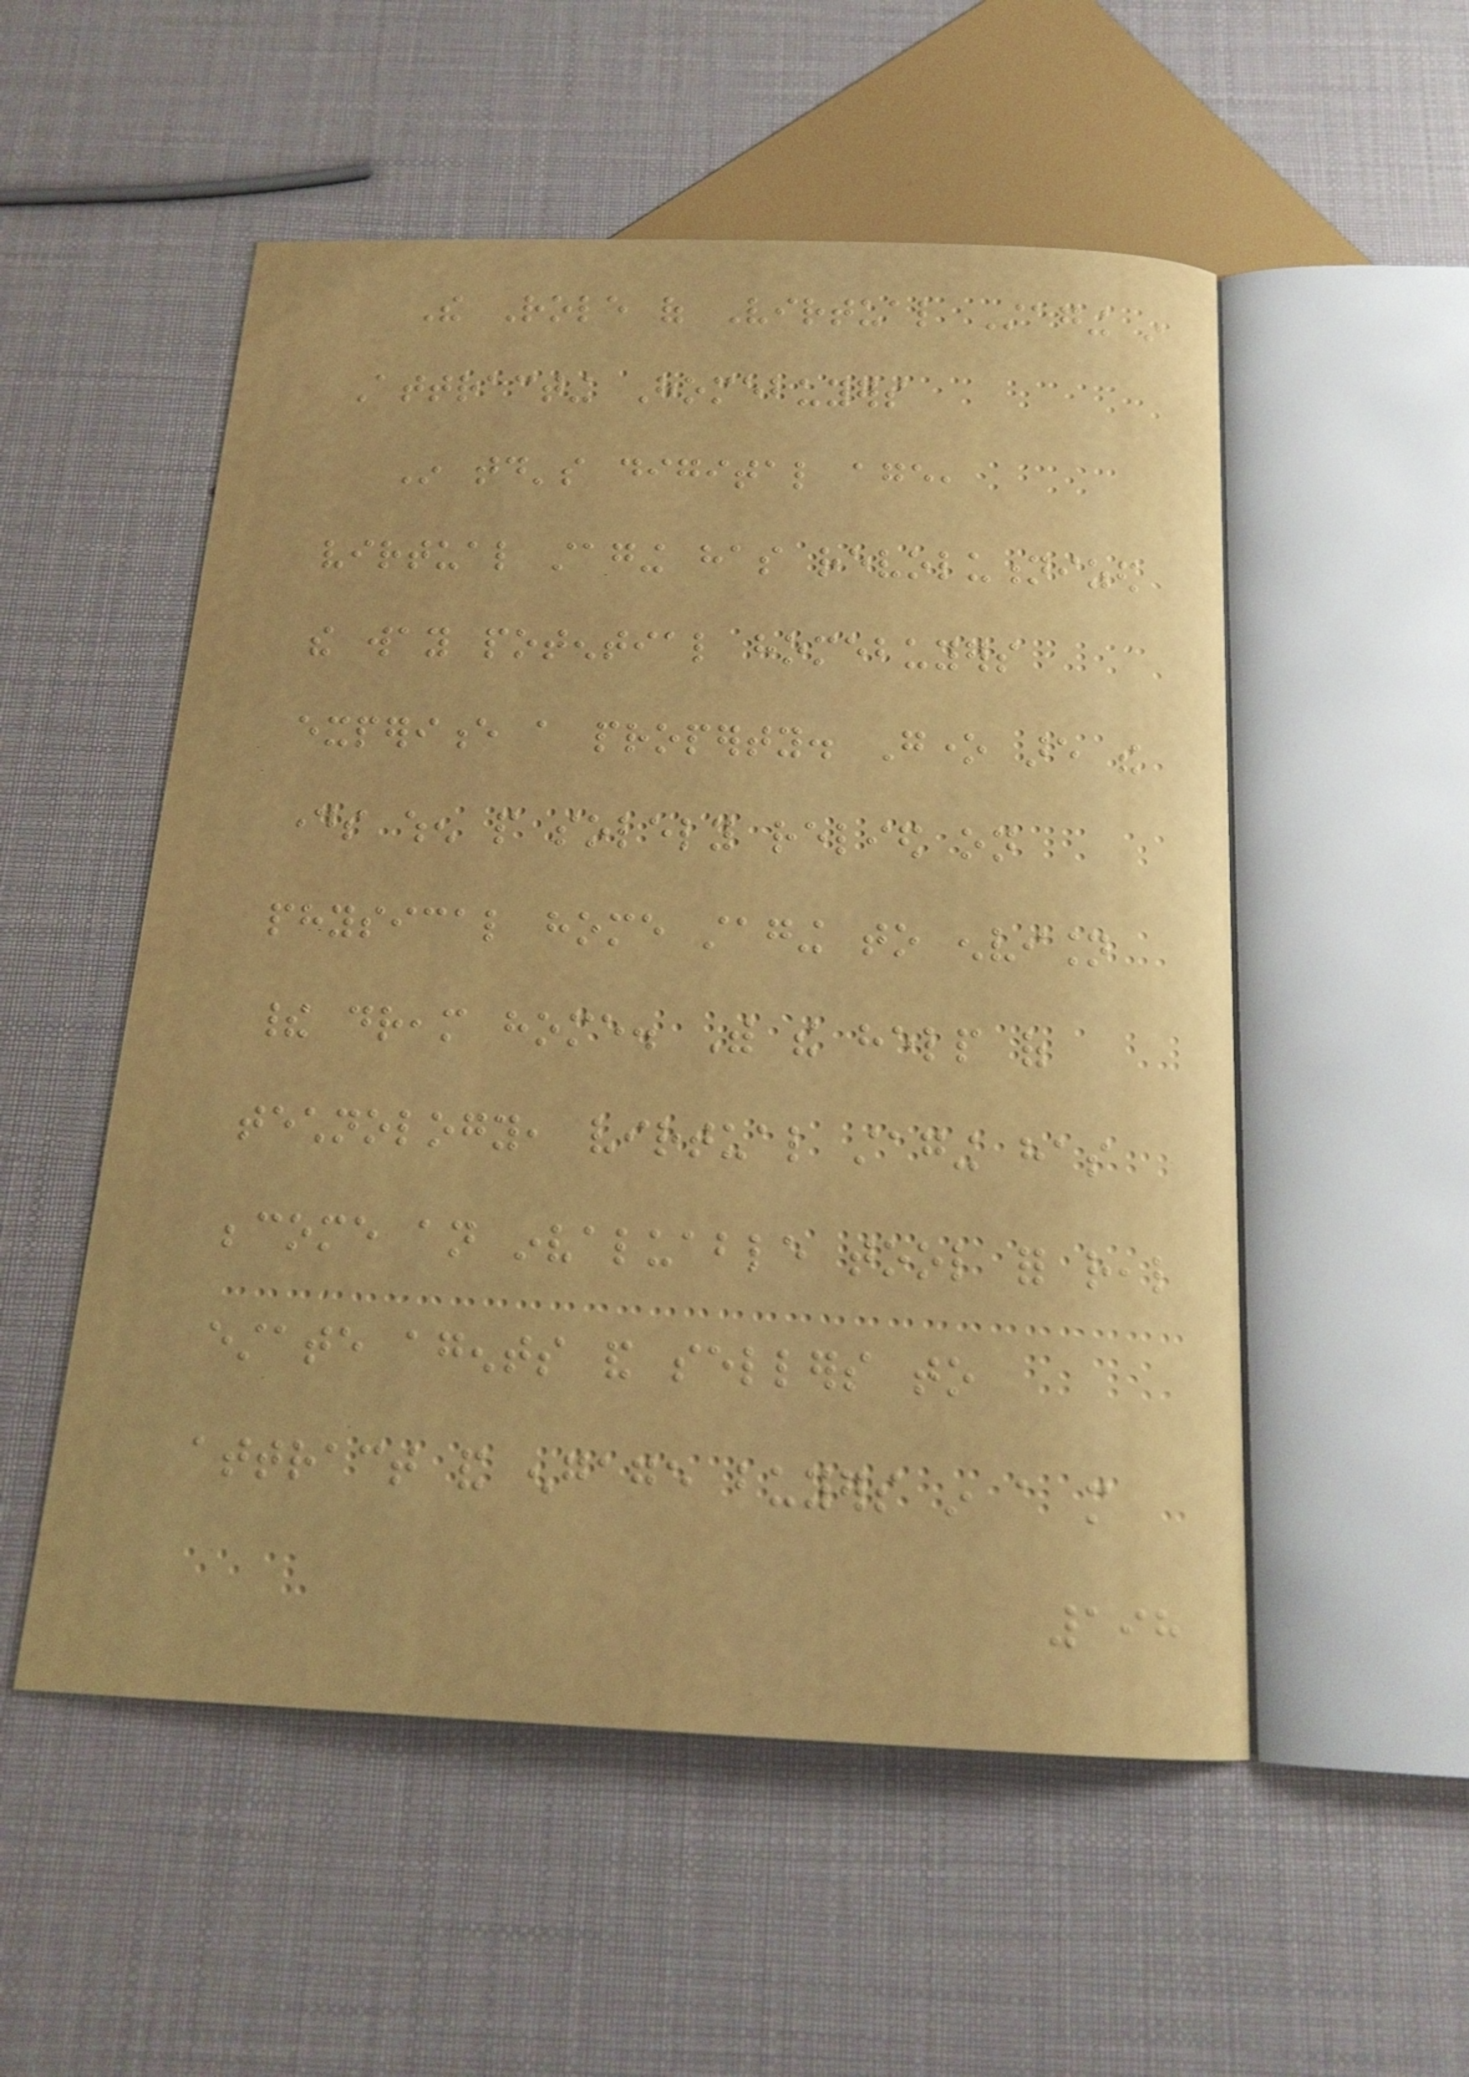The Role of Virtual Staging in
Attracting Homebuyers
In today's digital age,
virtual staging has revolutionized
the way potential homebuyers
experience a property. Gone are the
days when people solely relied on
physical home staging to envision
their dream home. With the help of
technology, virtual staging has
become an invaluable tool for real
estate agents and sellers to
attract and engage buyers in a more
198
